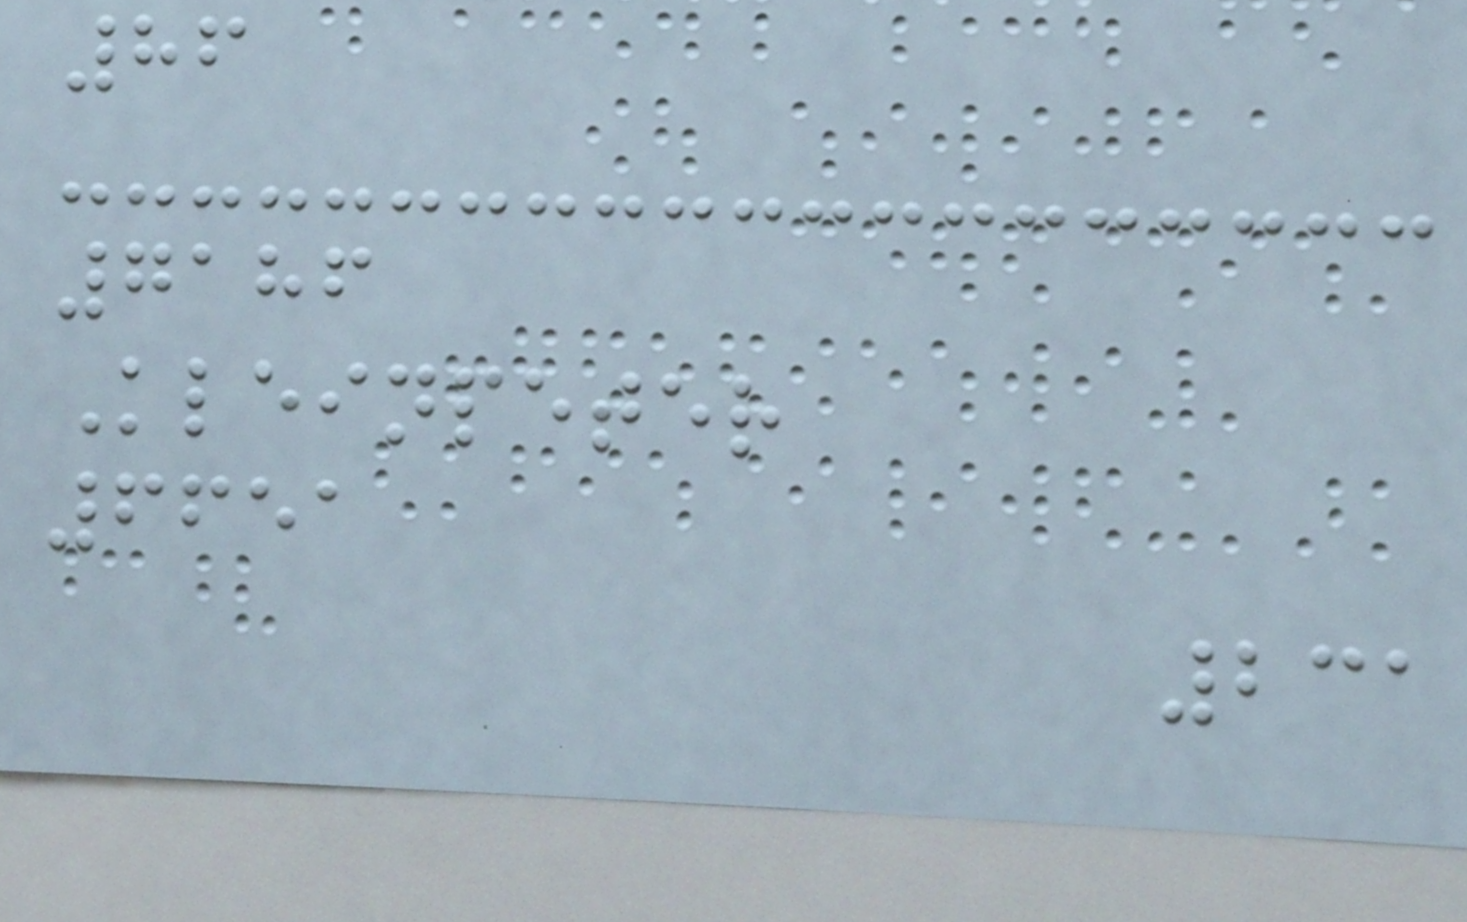86
7186
Kleinpeter
6651
231
